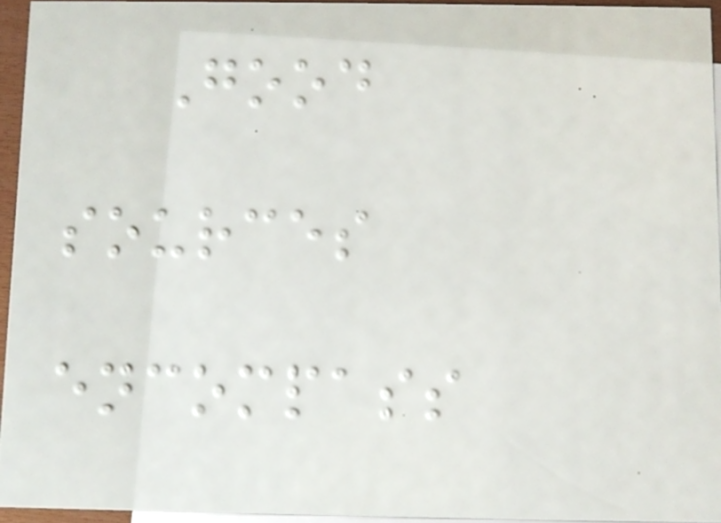Good
sources
encompass
